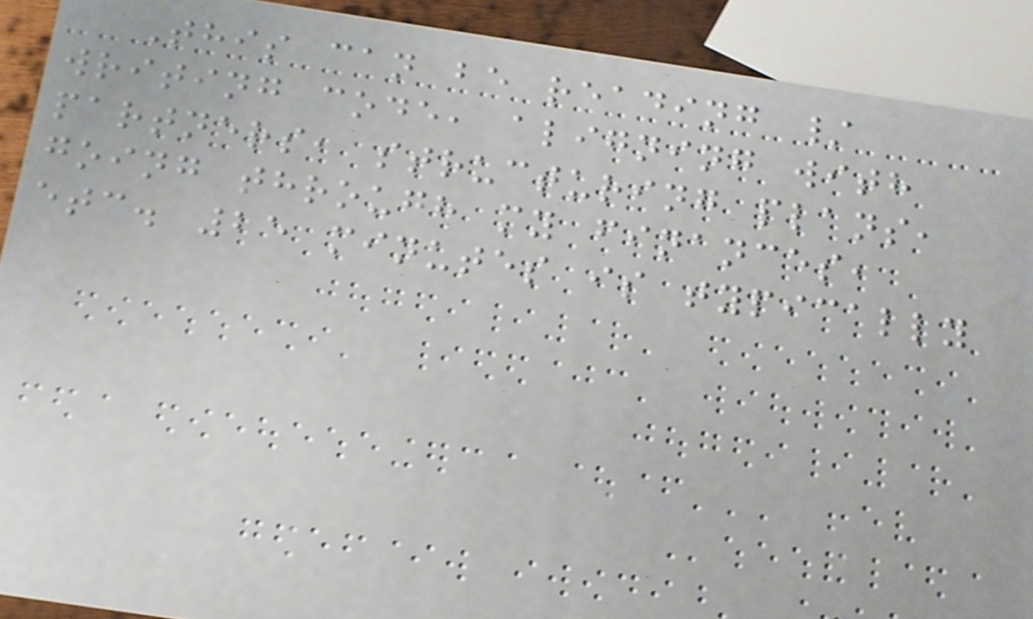This can be reading /
writing code, aligning with
partners, structuring plans,
going through my finances,
etc. 25 minutes is typically
